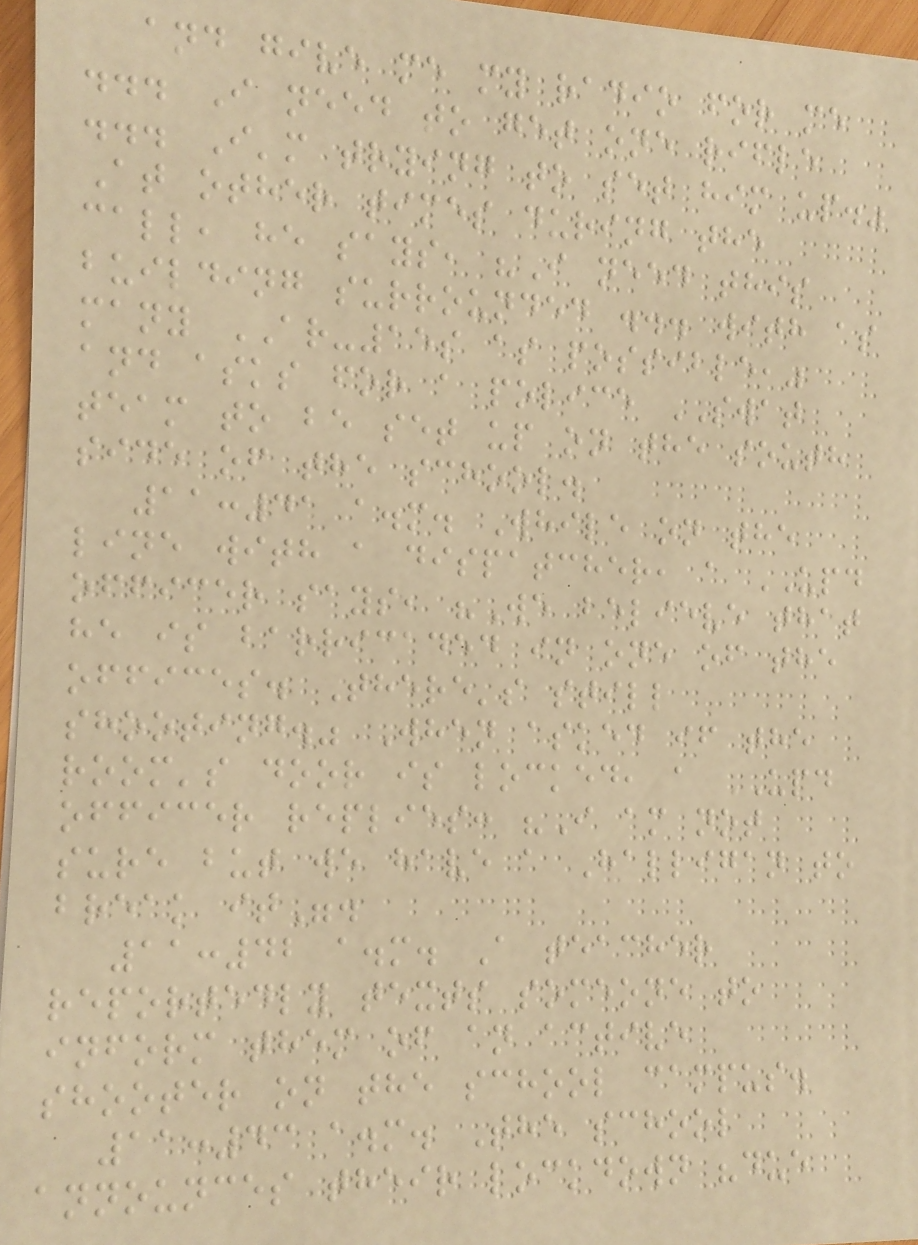and give me my radio for me
... I need to get one rifle
... I'm trying to set him up."
At other times during the
call, he says, "I need this
building surrounded ... with as
many AR-15s as possible,"
and asks for a police SWAT
team to be set up on the south
side of the school.
11:41 a.m. While on the
line with a dispatcher, a UPD
officer says, "We believe that
he is barricaded in one of the
offices. There's still
shooting." When asked if the
room's door is locked, a UPD
officer replies: "I am not
sure but we have a Halligan to
break it".
11:42 a.m. A teacher
reportedly texts someone to
inform them of an active
shooter on the school campus.
11:43 a.m. The school
announces their lockdown "due
